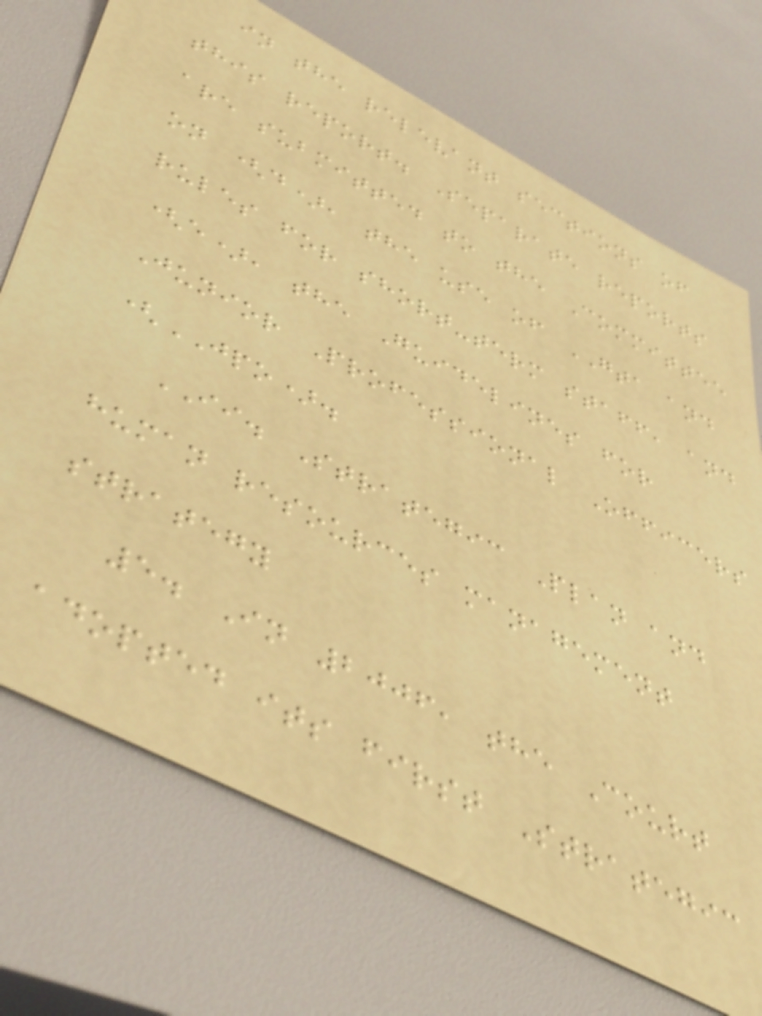in the relevant sections of
this report. Separate reports
are submitted to the Committee
on (d), the use of GTA and
rules for short-term staff, and
(e), the Guidelines for
Junior Professional Officers
(JPO).
II. Strategic Plan and
human resources management
strategy
5. In 2006, the Court
adopted its first Strategic
